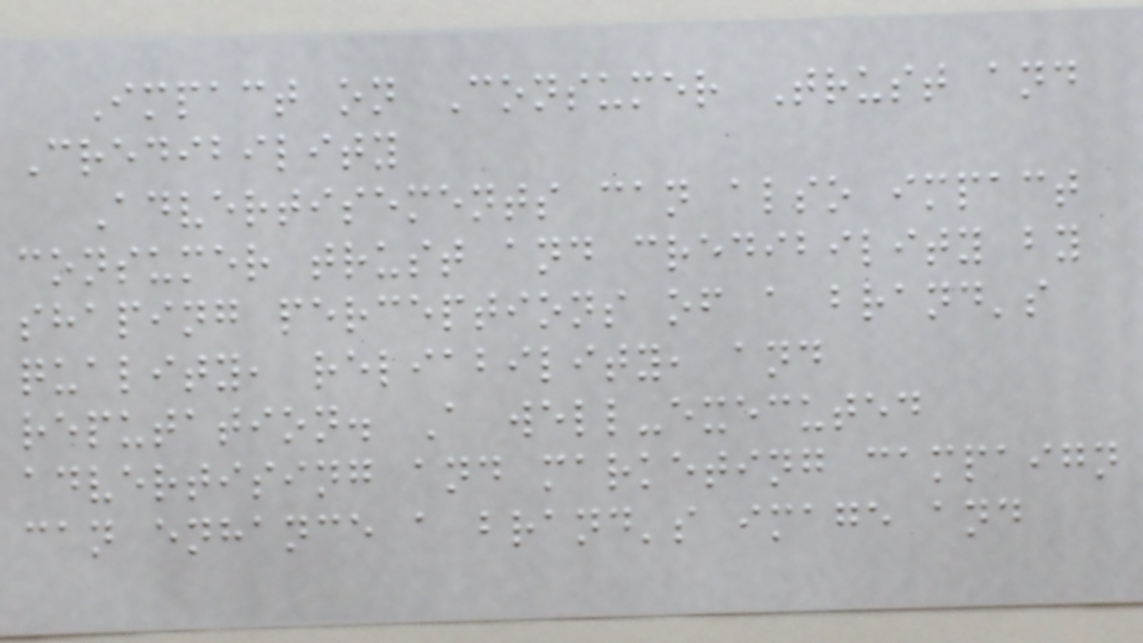Impact on Consumer Trust and
Credibility
Advertisements can also impact
consumer trust and credibility by
shaping perceptions of a brand's
quality, reliability, and
reputation. A well-executed
advertising and marketing campaign
can enhance a brand's image and
